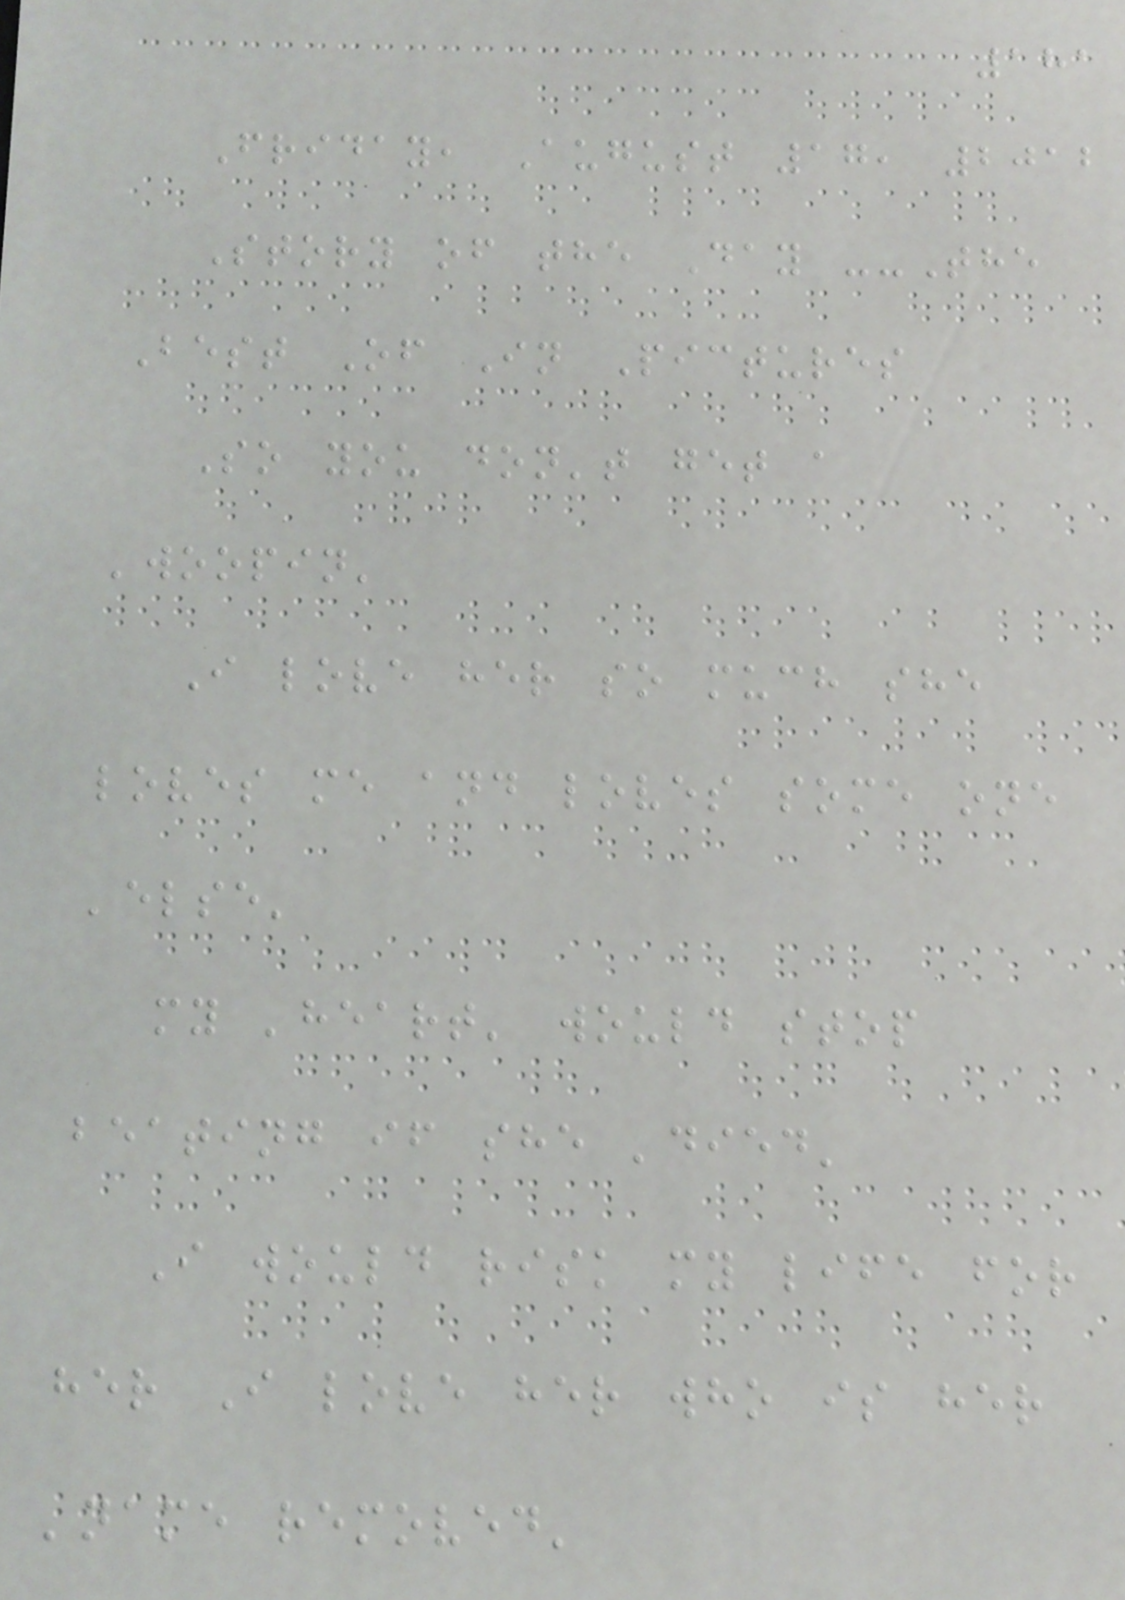181
Friday, August 17, 2012
Story of the Day --The
Best Of In Pictures
So you don't get a
'woopin'
I love her so much she
loves me and loves some one
'else'
my 'heart' would stop
beating if she 'died'
I would risk my life for
her I love her who is her
'name removed'
